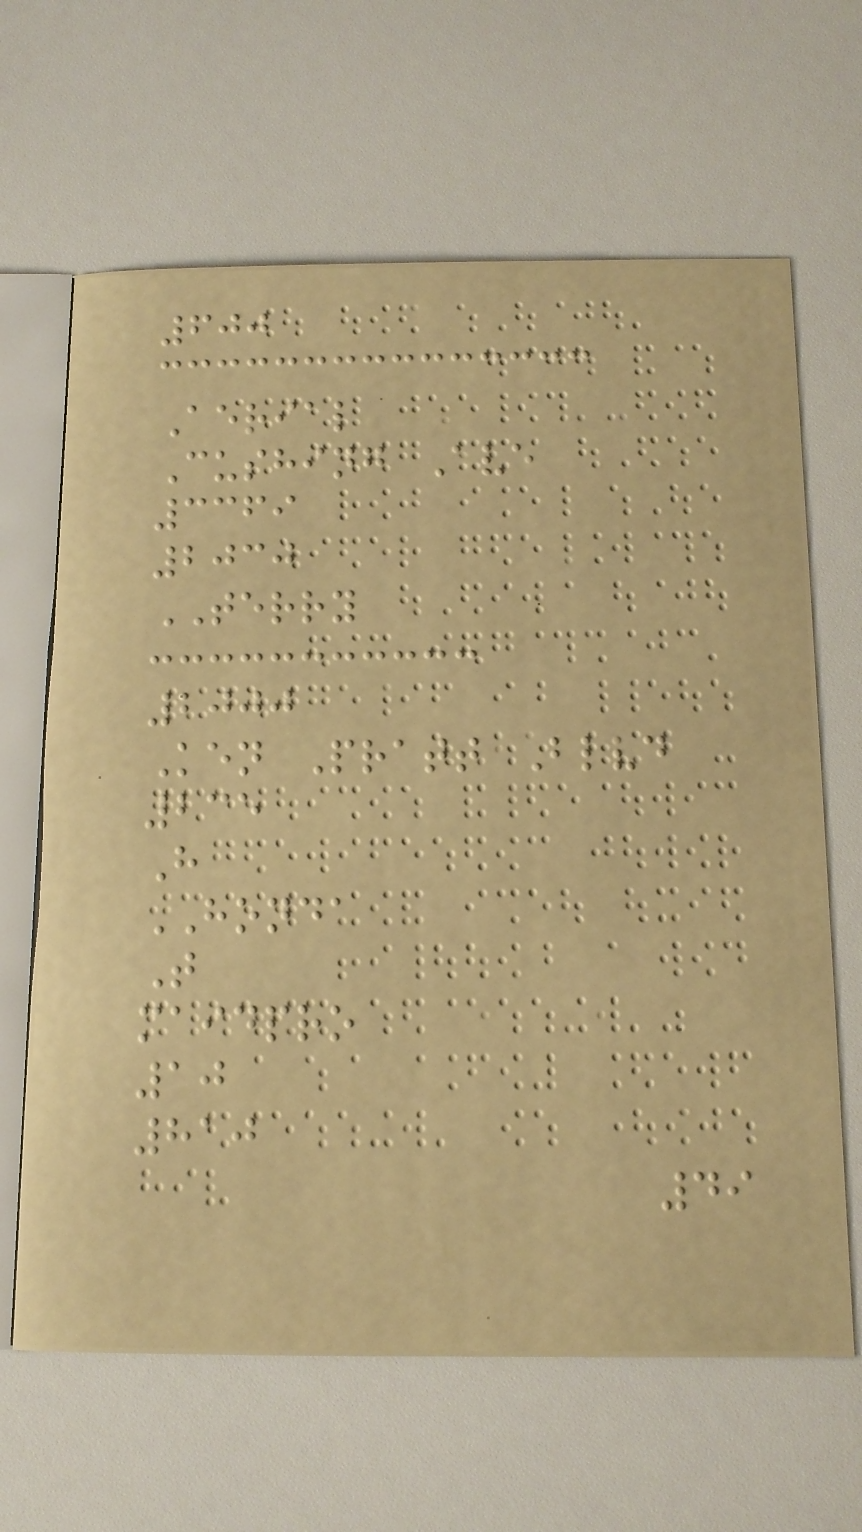600
Aerial
Cushing Ave
3369
2030
TERRY
2000
Ken Pratt Blvd
235
H
HONDA
T
maidpro
10
810
49
